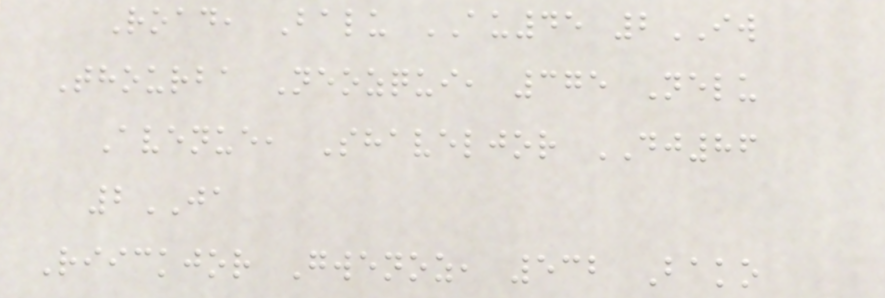Road, Balu AU45 2IW
Thourba Neozqui, 375 Nelu
Avenue, Shaveljor DJ86
2JA
Riickjor Gwenoz, 532 Bako
